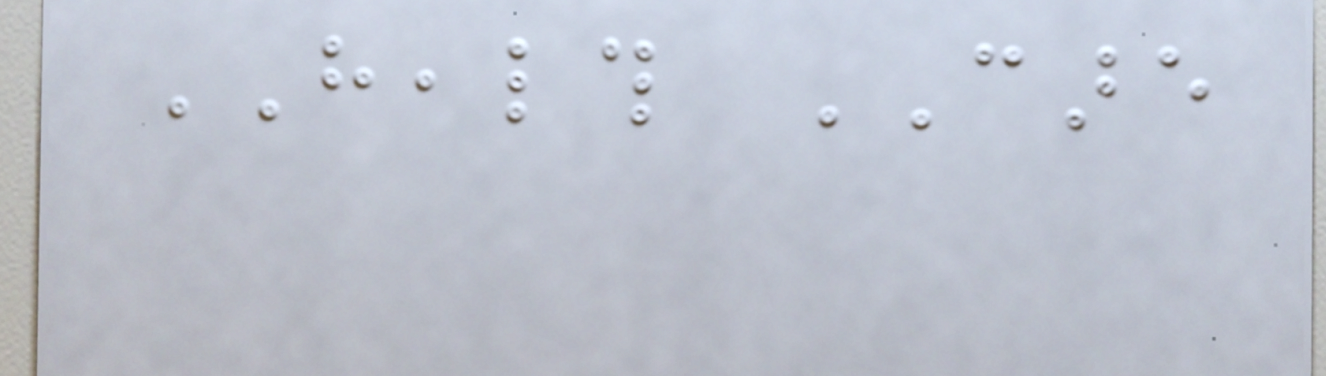HEALTH CARE
